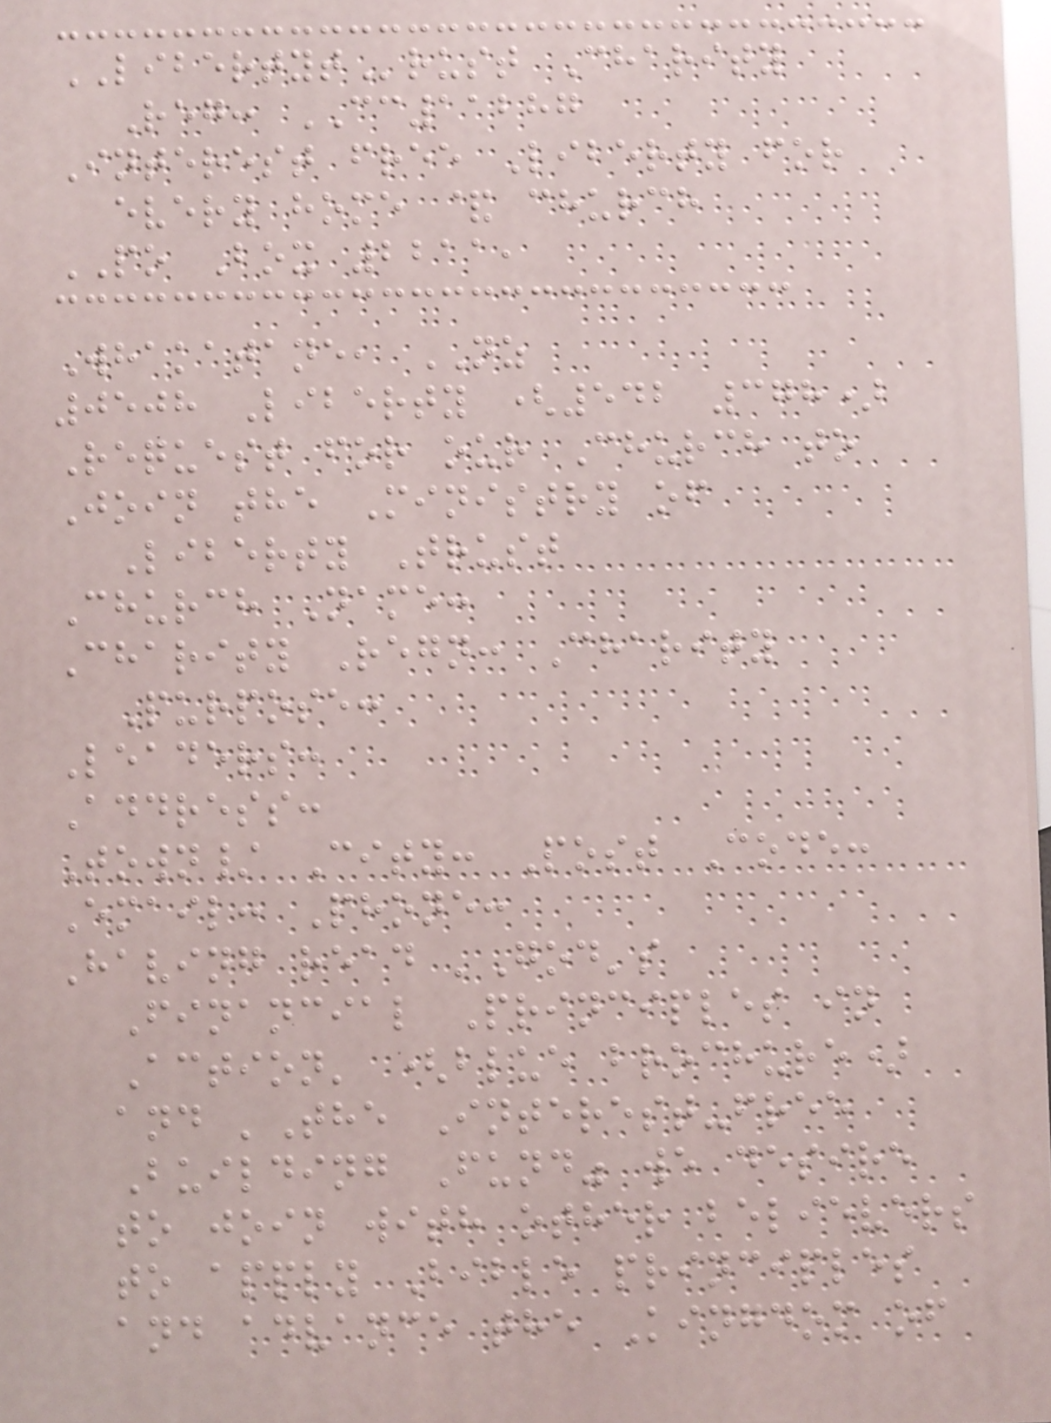LIBERTYTrust Charity
Reg: CC11287
Interest free Liberty for
every home & church
PO Box 2211,
Whakatane, NZ
0508 Liberty (542 378)
Request for our Church to
Join the Ministry of
Liberty Trust
Church Name:
Charity Regn: Charity
Purpose:
Leaders:
Address:
Town/ City: Post Code:
Email: Phone:
Having read 'God's
Financial Principles in
Action' (blue brochure)
and 'The Interest-free
Building Fund" we desire
to join with other believers
to apply Bible principles
and advance the Kingdom of
